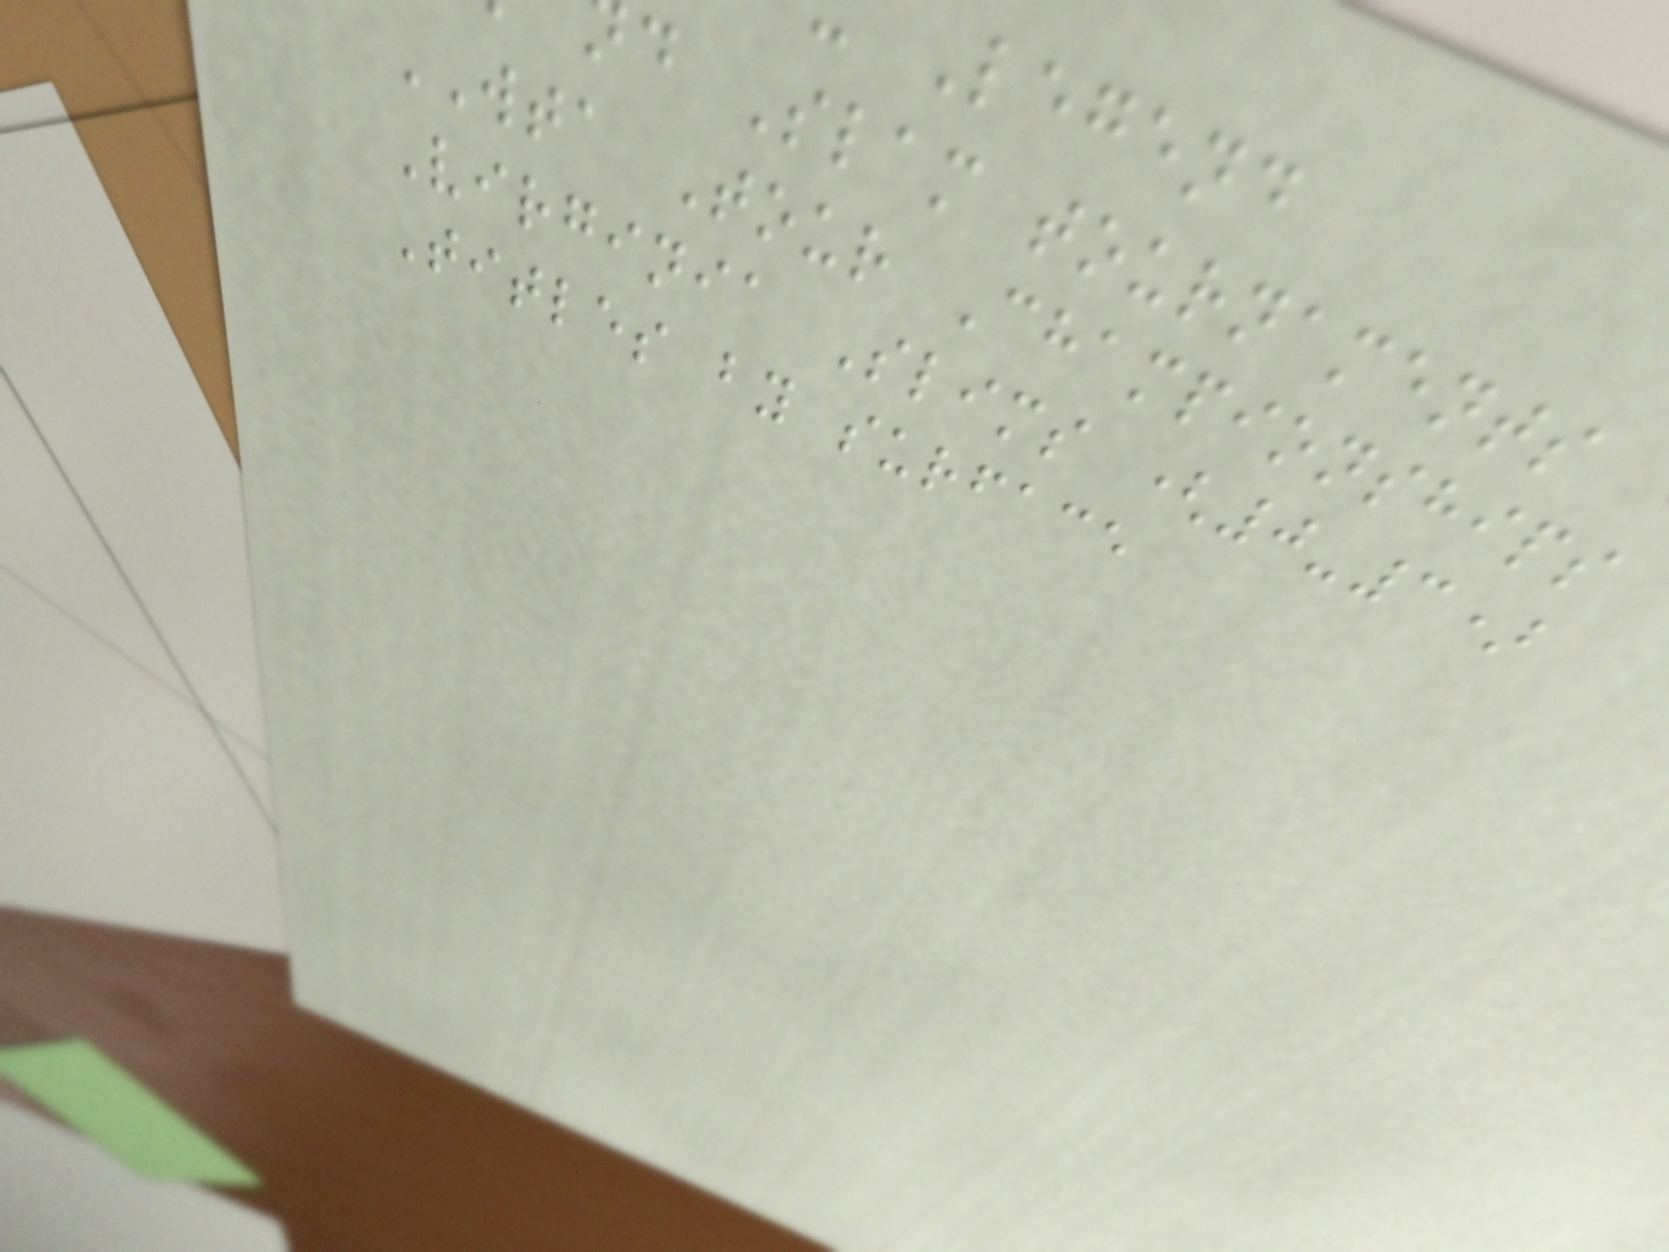Legend
d Slam tournaments
WTA Tour Championships
Virginia Slims (0-3)
Titles by surface
